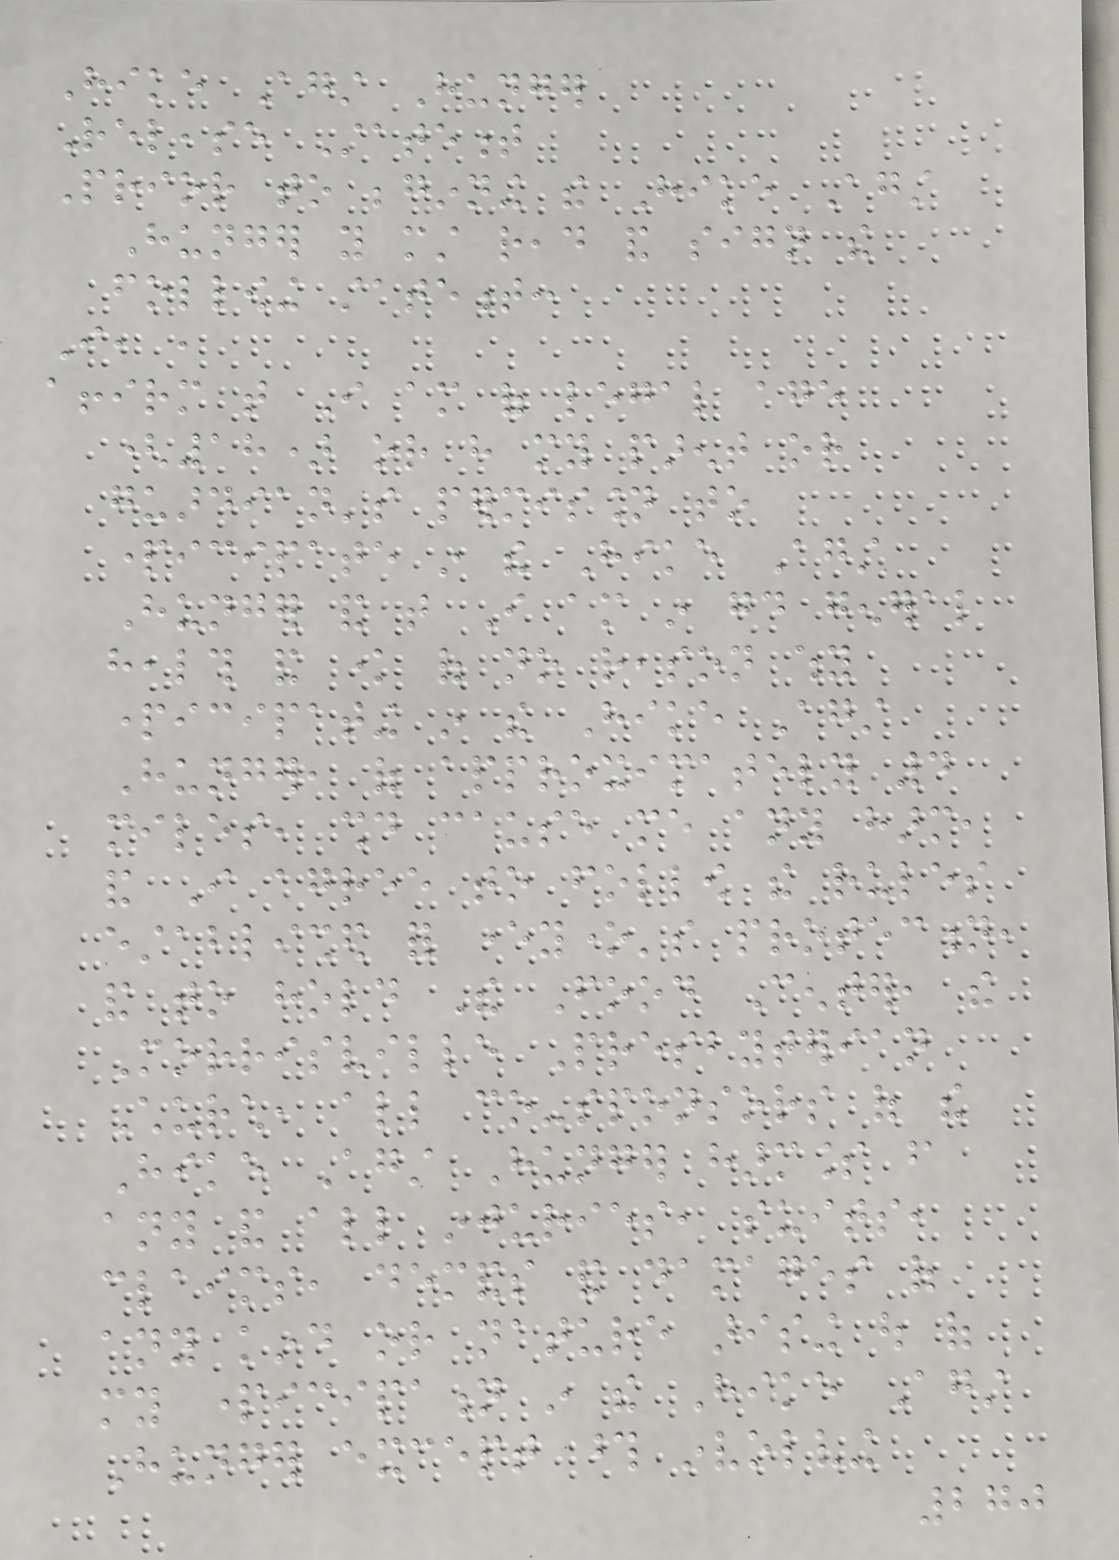Hike Against Hunger
Release Statement
Prior to beginning the Hike Against
Hunger you must read and sign the
following statement:
I, ,
affirm that I am of legal age
(18) or have my parent or
guardian's permission to
participate in the Hike Against
Hunger and that I am in good general
health and know of no reason why
participating in the Hike Against
Hunger, of approximately 4
miles, should cause me any harm,
and I agree to follow the rules
established for everyone's protection,
and to hold The Food Center, the
Morrisville Presbyterian
Church, all co-sponsors of the
Hike Against Hunger harmless from
any and all injuries, suits,
claims, demands and damages of
any kind or nature arising out of
my participation in the Hike Against
Hunger except those involving
270
